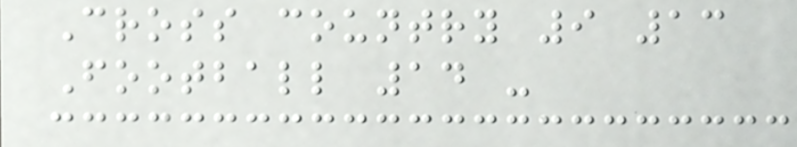Cross country 9 13
Football 14 -
